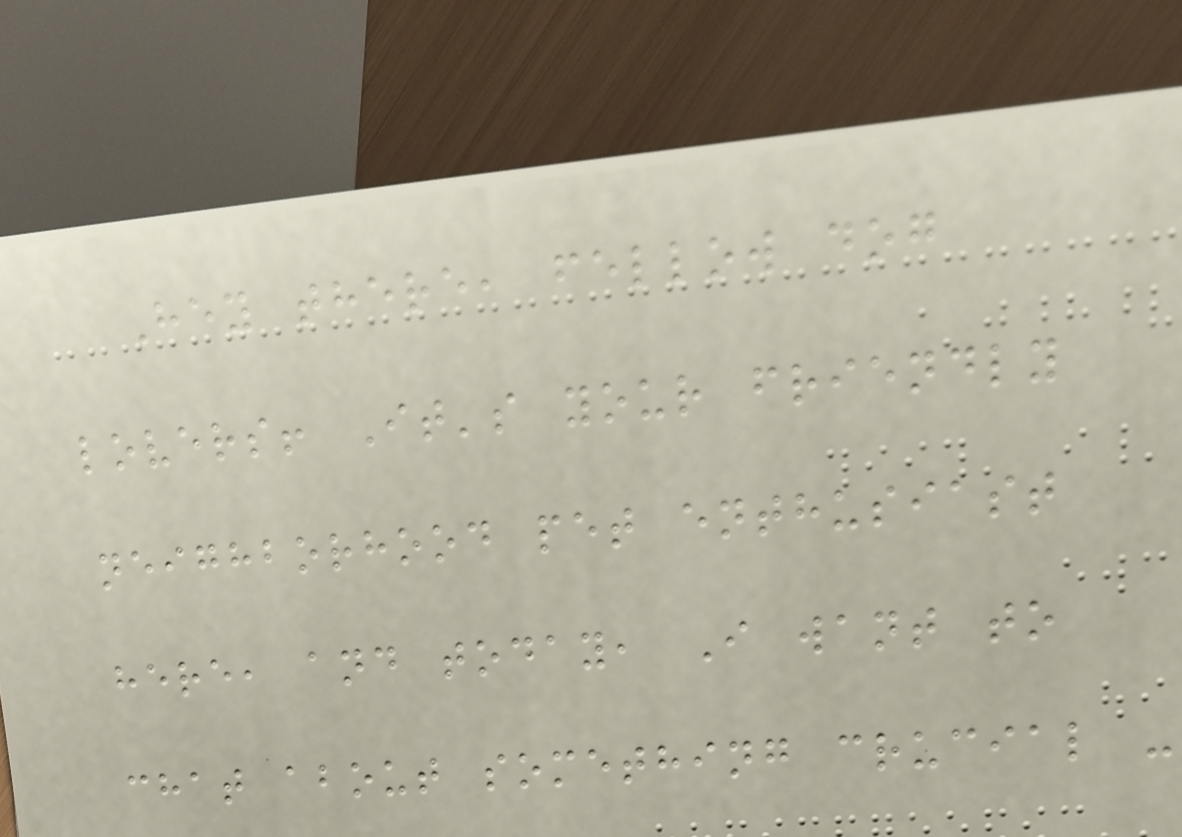Hey there, fellow dog
lovers! It's your friendly
neighborhood pet enthusiast
here, and today, I want to
chat about something crucial -
